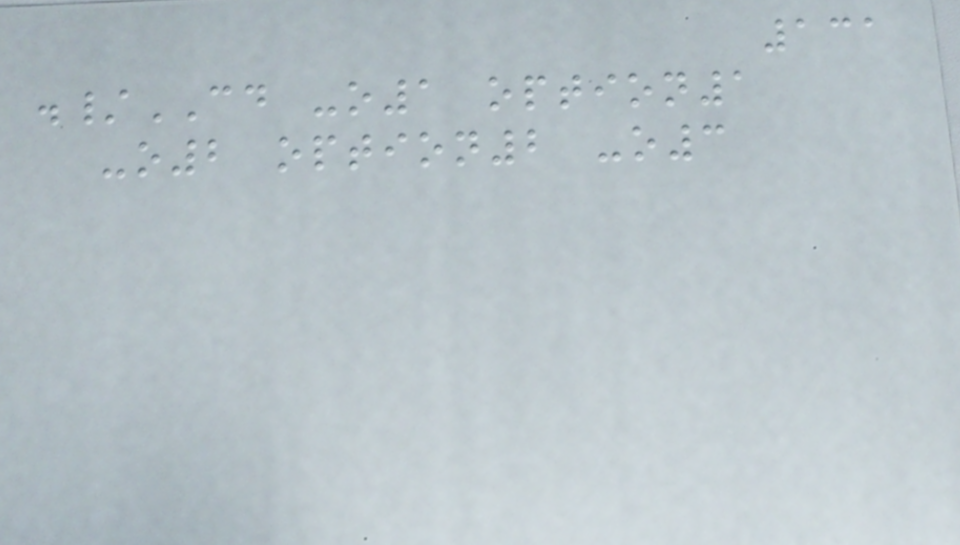131
./CD -o1 option1
-o2 option2 -o3
